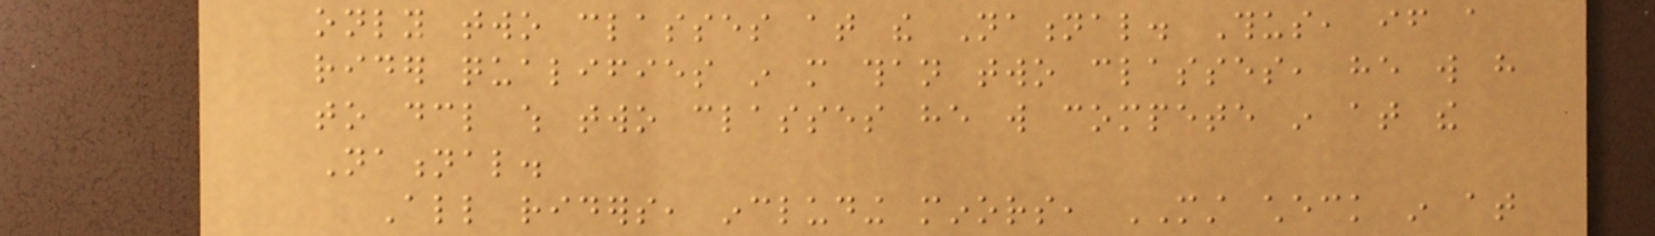only two classes at the National. Thus, if a
rider qualifies in more than two classes, he will have
to declare which two classes he will compete in at the
National.
All riders, including minors, MUST check in at
